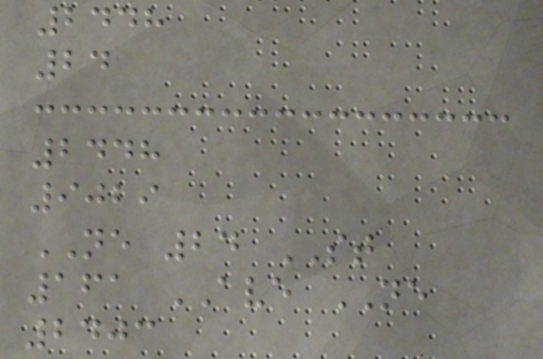2448
24
2448
9029
NE 24 ST
161 AVE NE
2403
